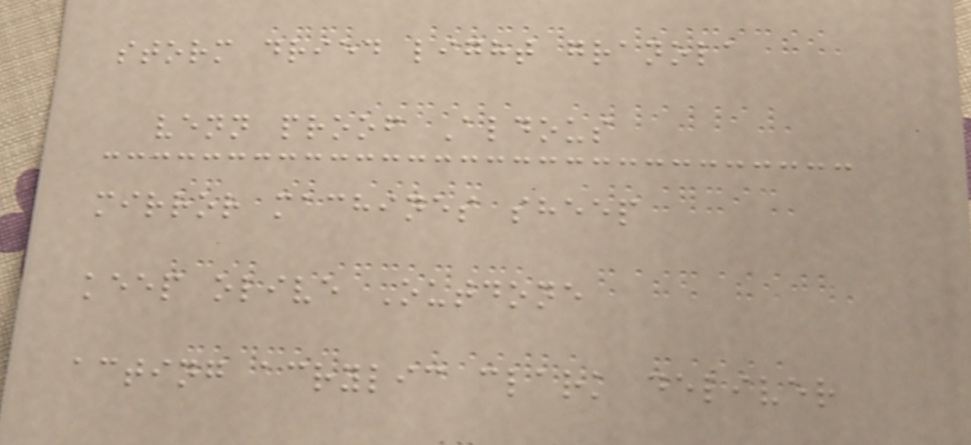storm dried light granola
venn proof Aldous
mirror machines sheep
keep olive Outdone
acting acrylic clark deliver
